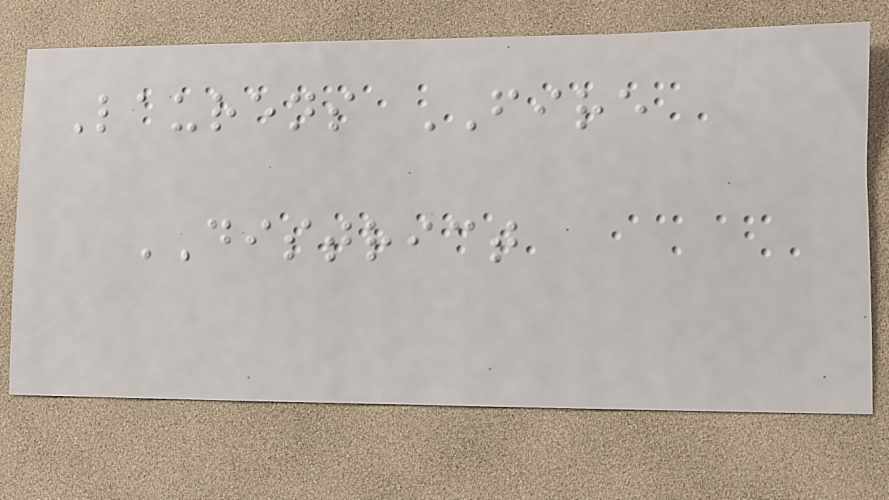Laurens FIRE
DISTRICT
